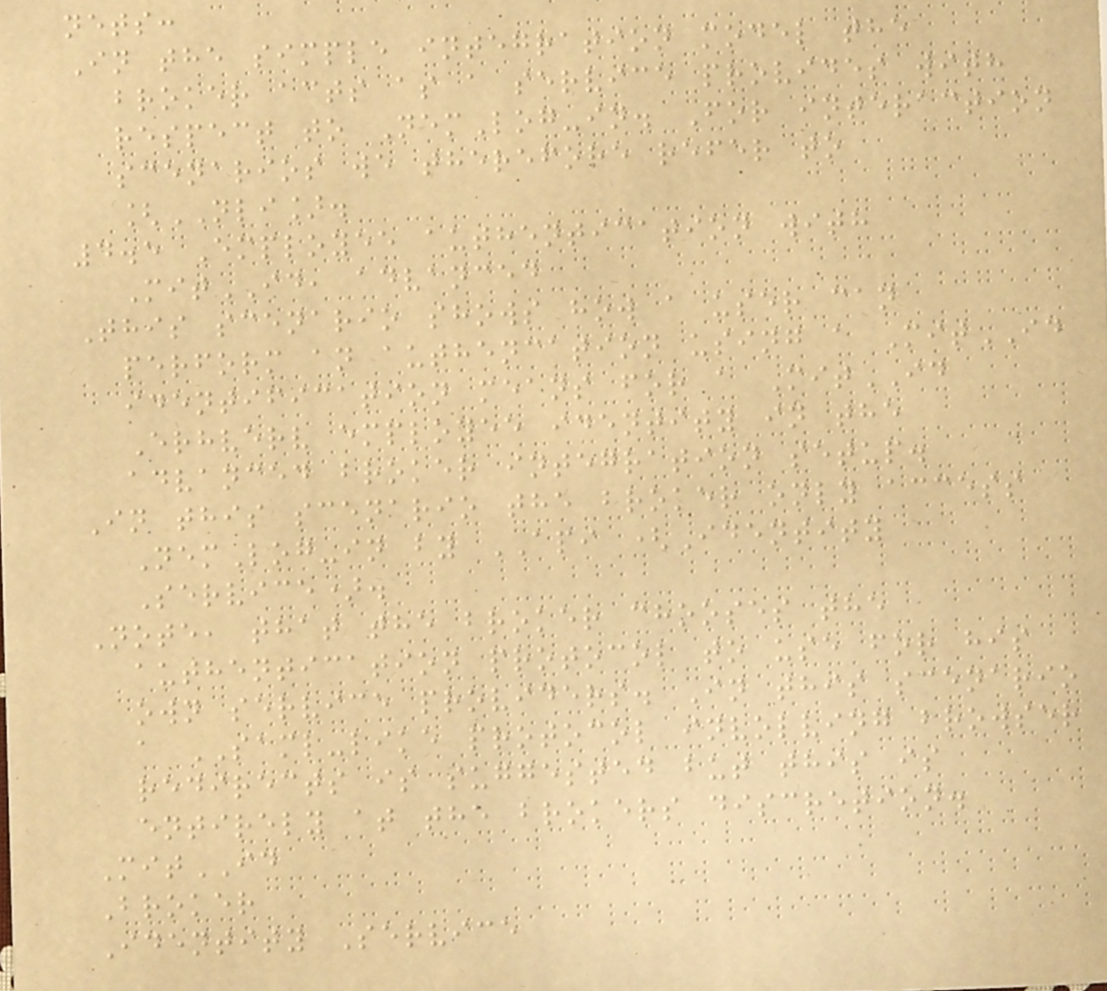nets:
In the simple integration model the
broker acts as a service provides with
respect to NemLog-in. For interaction
scenarios we therefore refer to
[NLI].
4.5 Employee authentication with
MitID, advanced
This scenario shows how a user can
perform an authencation using a MitID
identification means for a MitID
Erhverv employee identity in the
advanced broker integration setup.
In this scenario the broker only access
NemLog-in by API (Identity
Service).
Note, that the broker chooses the
authentication protocol to use for his
own service providers. In this scenario
a SAML-like protocol involving browser
redirects is suggested but this is
entirely at the brokers discretion.
MitID
Broker
Identity Service
